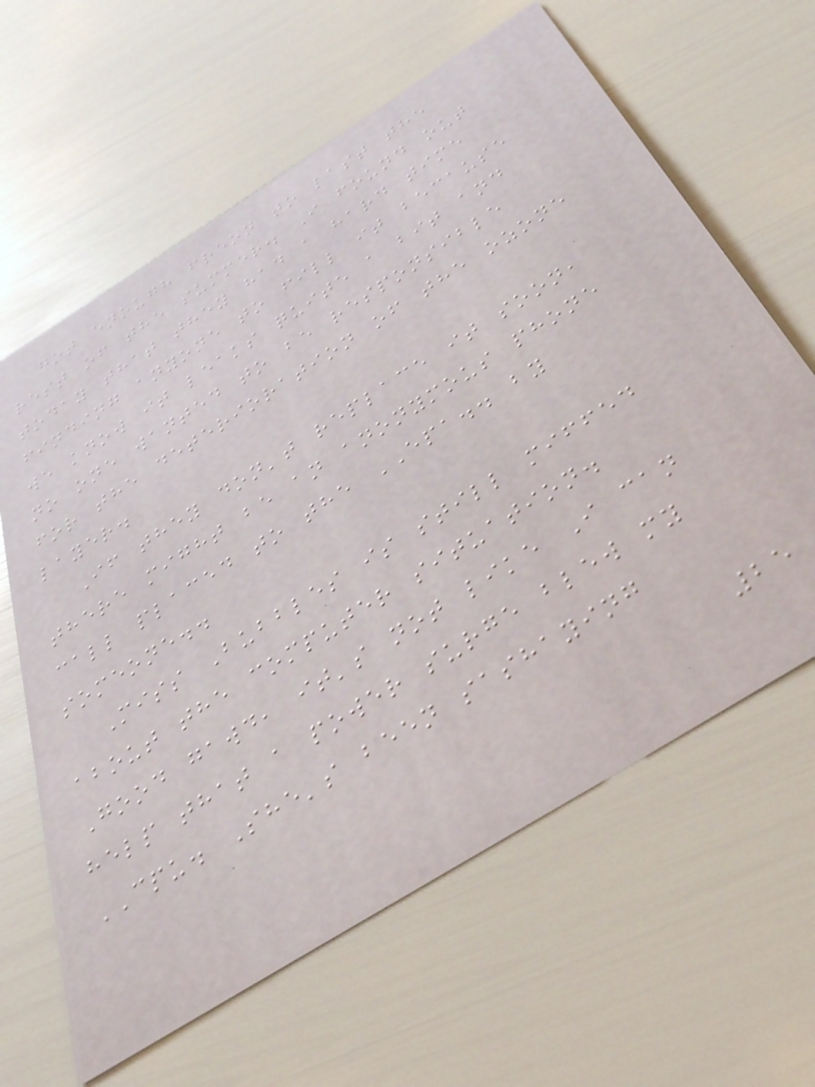got enough freon to last the
rest of the summer. I found out
today that they had a hard time
finding anyone to fill it because
we know it leaks quite a bit and
no one wanted to be responsible
for the deterioration of the ozone
layer.
If they don't replace it soon,
there might be an anonymous phone
call placed to the EPA.. by
someone..
Miss Bubbles is still miffed
about the computer situation.
Good gawd, it's not like I can
help that a power surge blew my
CPU. She's been sashaying
25
